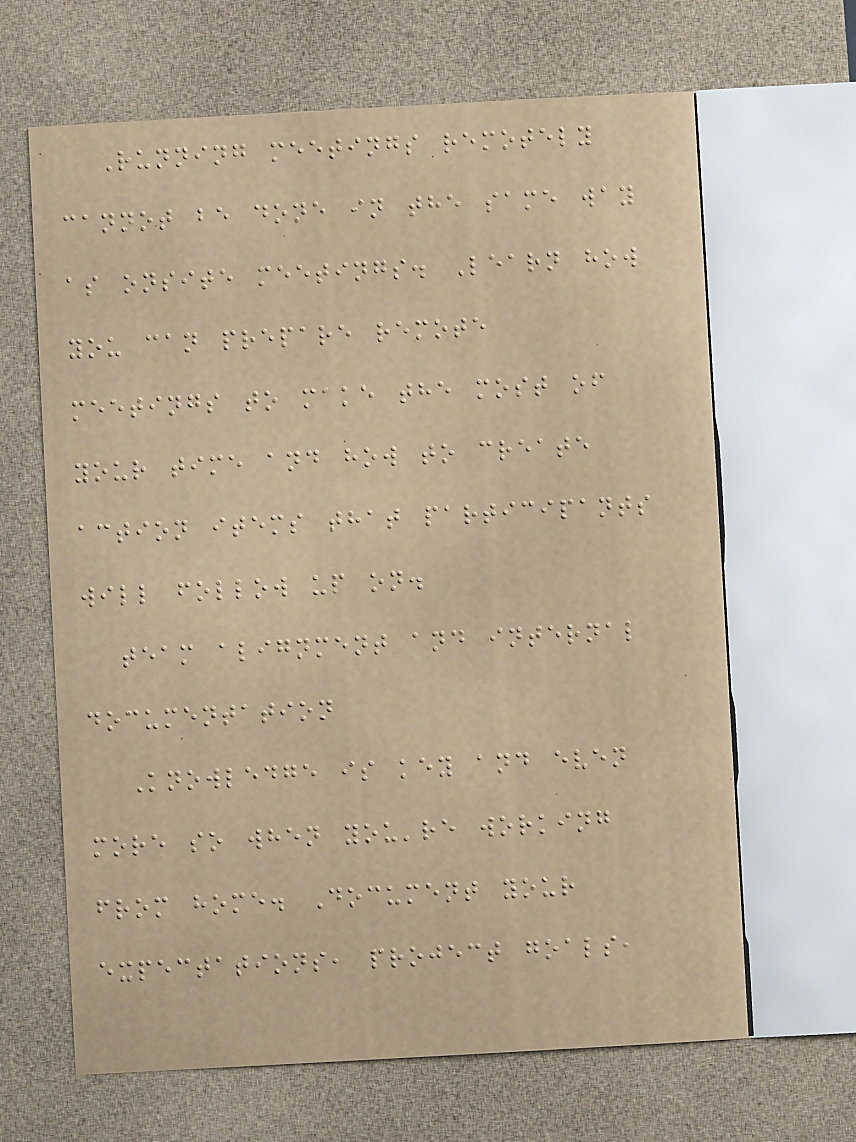Running meetings remotely
cannot be done in the same way
as onsite meetings. Learn how
you can prepare remote
meetings to make the most of
your time and how to create
action items that participants
will follow up on.
team alignment and internal
documentation
Knowledge is key and even
more so when you're working
from home. Document your
expectations, project goals,
